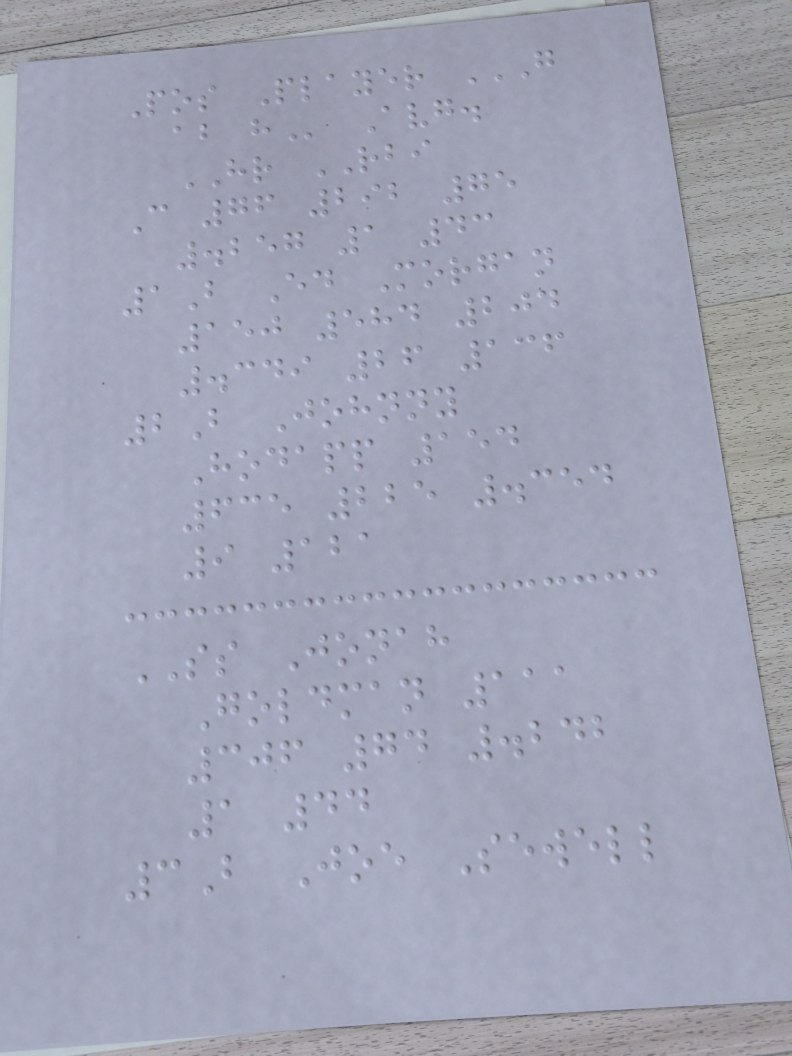Pos Player G
AB H Avg.
HR RBI
C 76 292 75
.257 1 43
1B Ed Morgan
150 584 204
.349 26 136
2B Johnny
Hodapp 154
635 225 .354
9 121
SS Jonah
Goldman 111
306 74 .242
1 44
3B Joe Sewell
